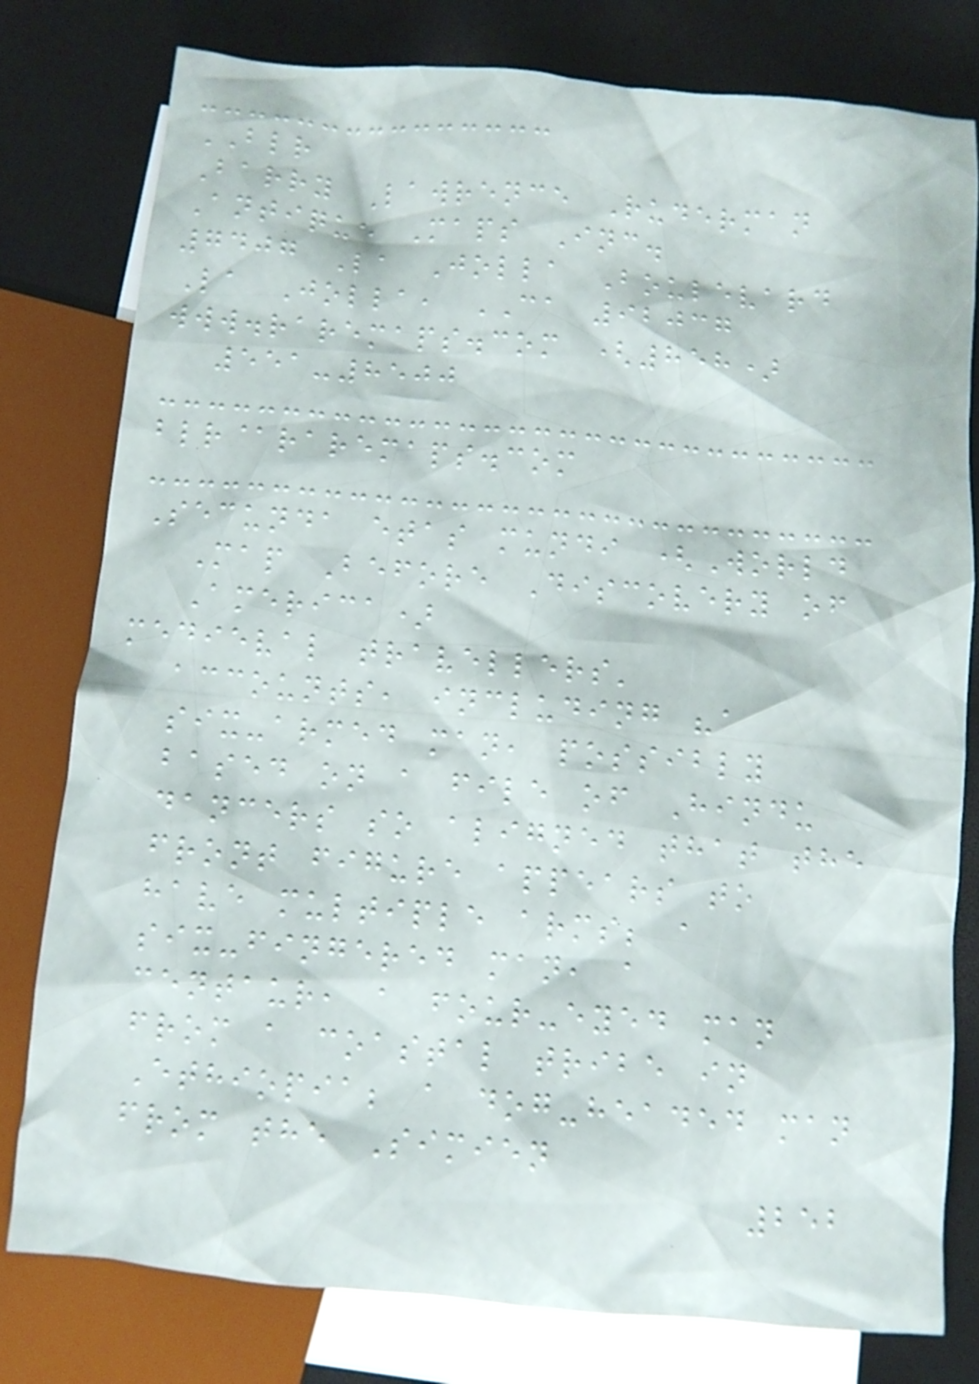BLR
Barry Lawrence Ruderman
Antique Maps Inc.
7407 La Jolla Boulevard
La Jolla, CA 92037
www.raremaps.com (858)
551-8500
blr@raremaps.com
Secunda etas mundi (World
Map Before Discovery of
America)
medieval travellers'
accounts, including "a
six-armed man, possibly
based on a file of Hindu
dancers so aligned that the
front figure appears to
have multiple arms; a
six-fingered man, a
centaur, a four-eyed man
from a coastal tribe in
Ethiopia; a dog-headed man
from the Simien
252
